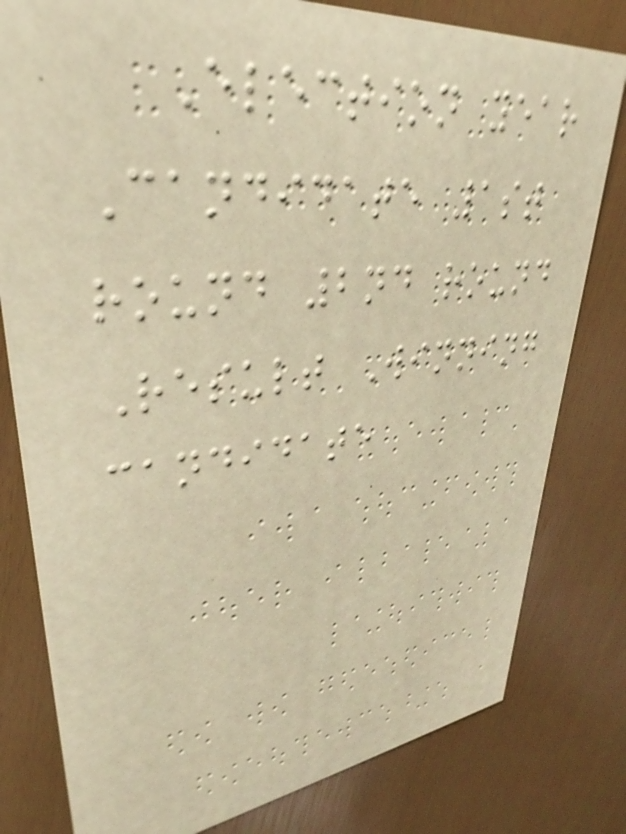Election year
Candidate 1st
round 2nd round
Result Winning
candidate
